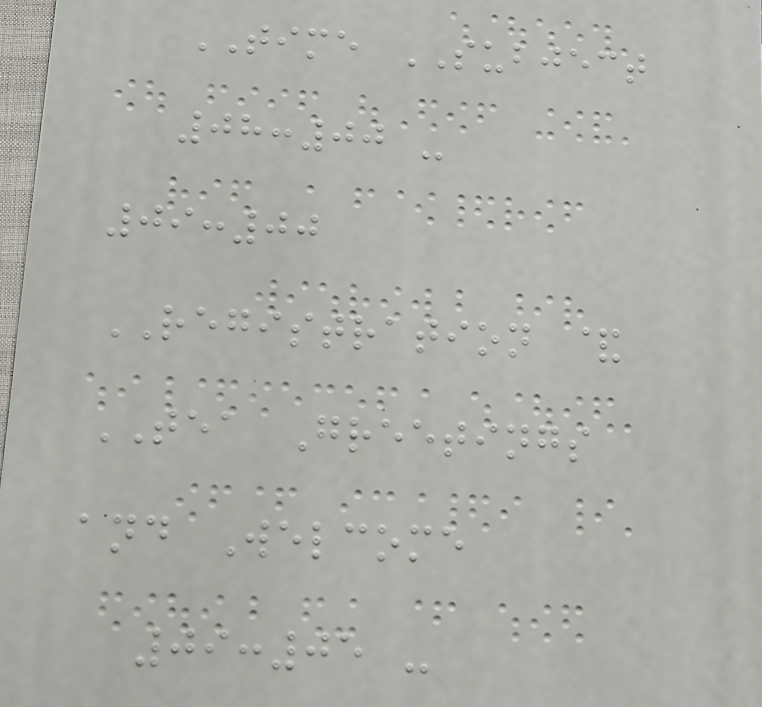TIME SUBJECT
08:00 -
09:00
REGISTRATION &
TEA Greetings
and Welcome
09:05 -
